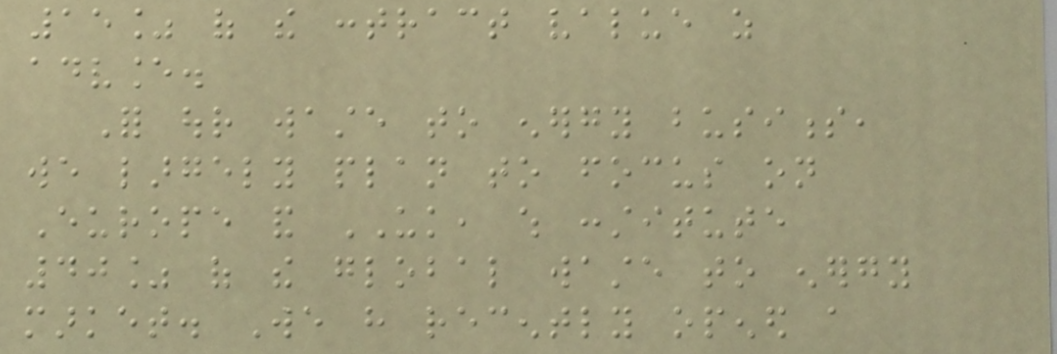15% of the contract value as
advance.
For our waste to energy business,
we largely plan to focus on
Europe and UK, which constitute
40% of the global waste to energy
market. We have recently opened a
